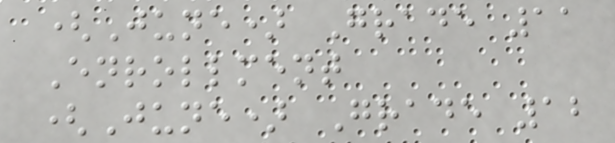(June) Grade 11
Enrollment
(June) Grade 12
